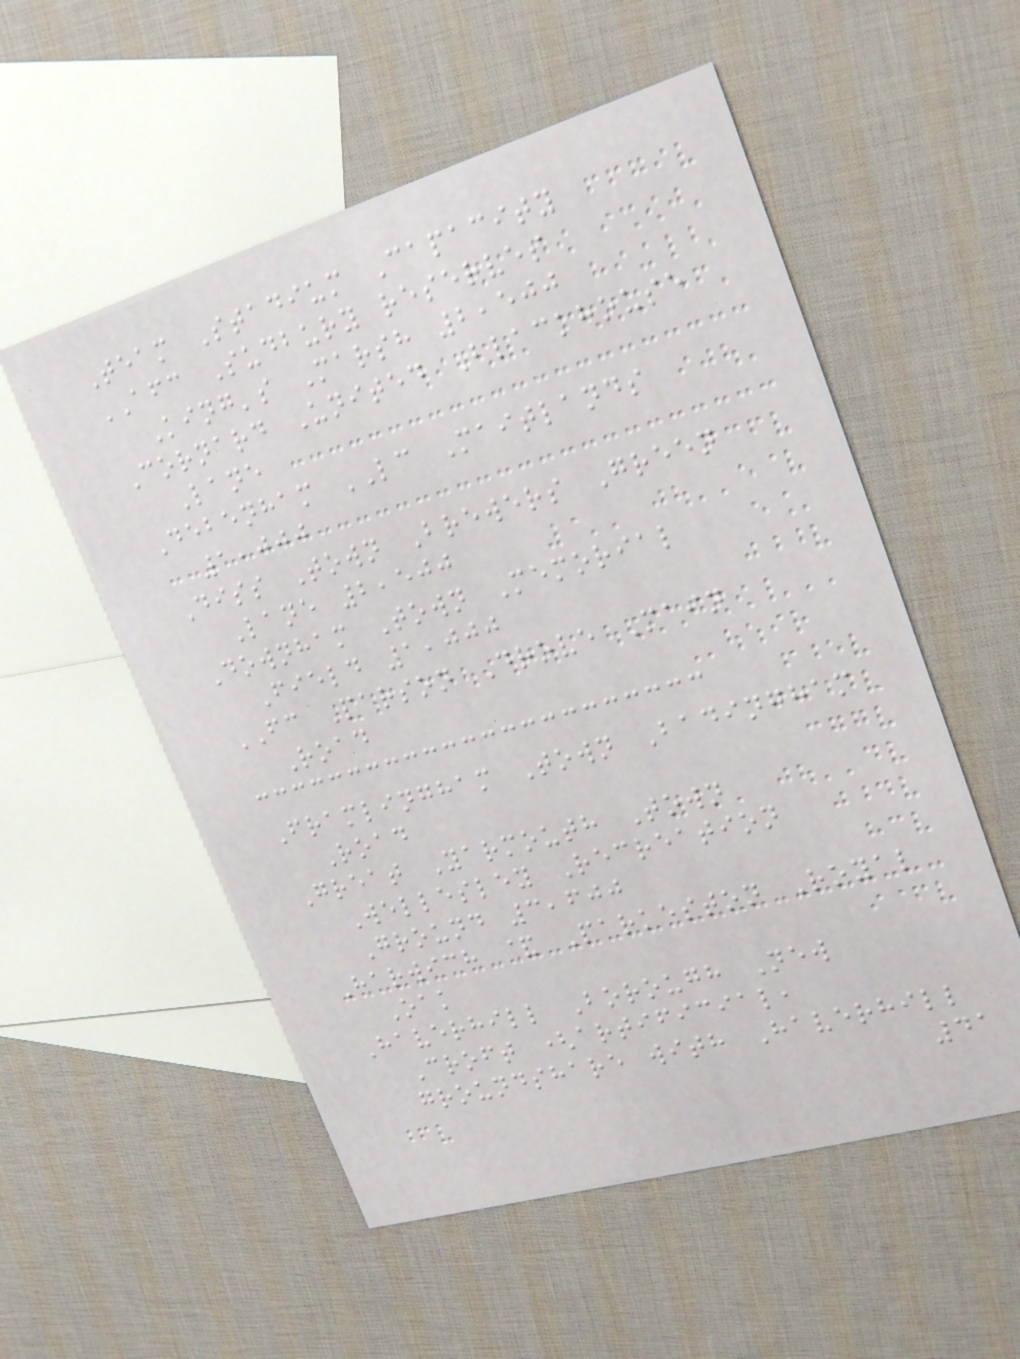Team Stadium Capacity
AFC Sudbury reserves
King's Marsh 2,500
Cornard United Blackhouse
Lane
Debenham LC Maitlands
1,000
Diss Town Brewers Green
Lane 2,500
Downham Town Memorial
Field 1,000
FC Parson Drove Main
Road
Framlingham Town Badingham
Road
Great Yarmouth Town
Wellesley Recreation
Ground 3,600
Harwich & Parkeston Royal
Oak
Haverhill Borough New
Croft (artificial,
groundshare with Haverhill
41
